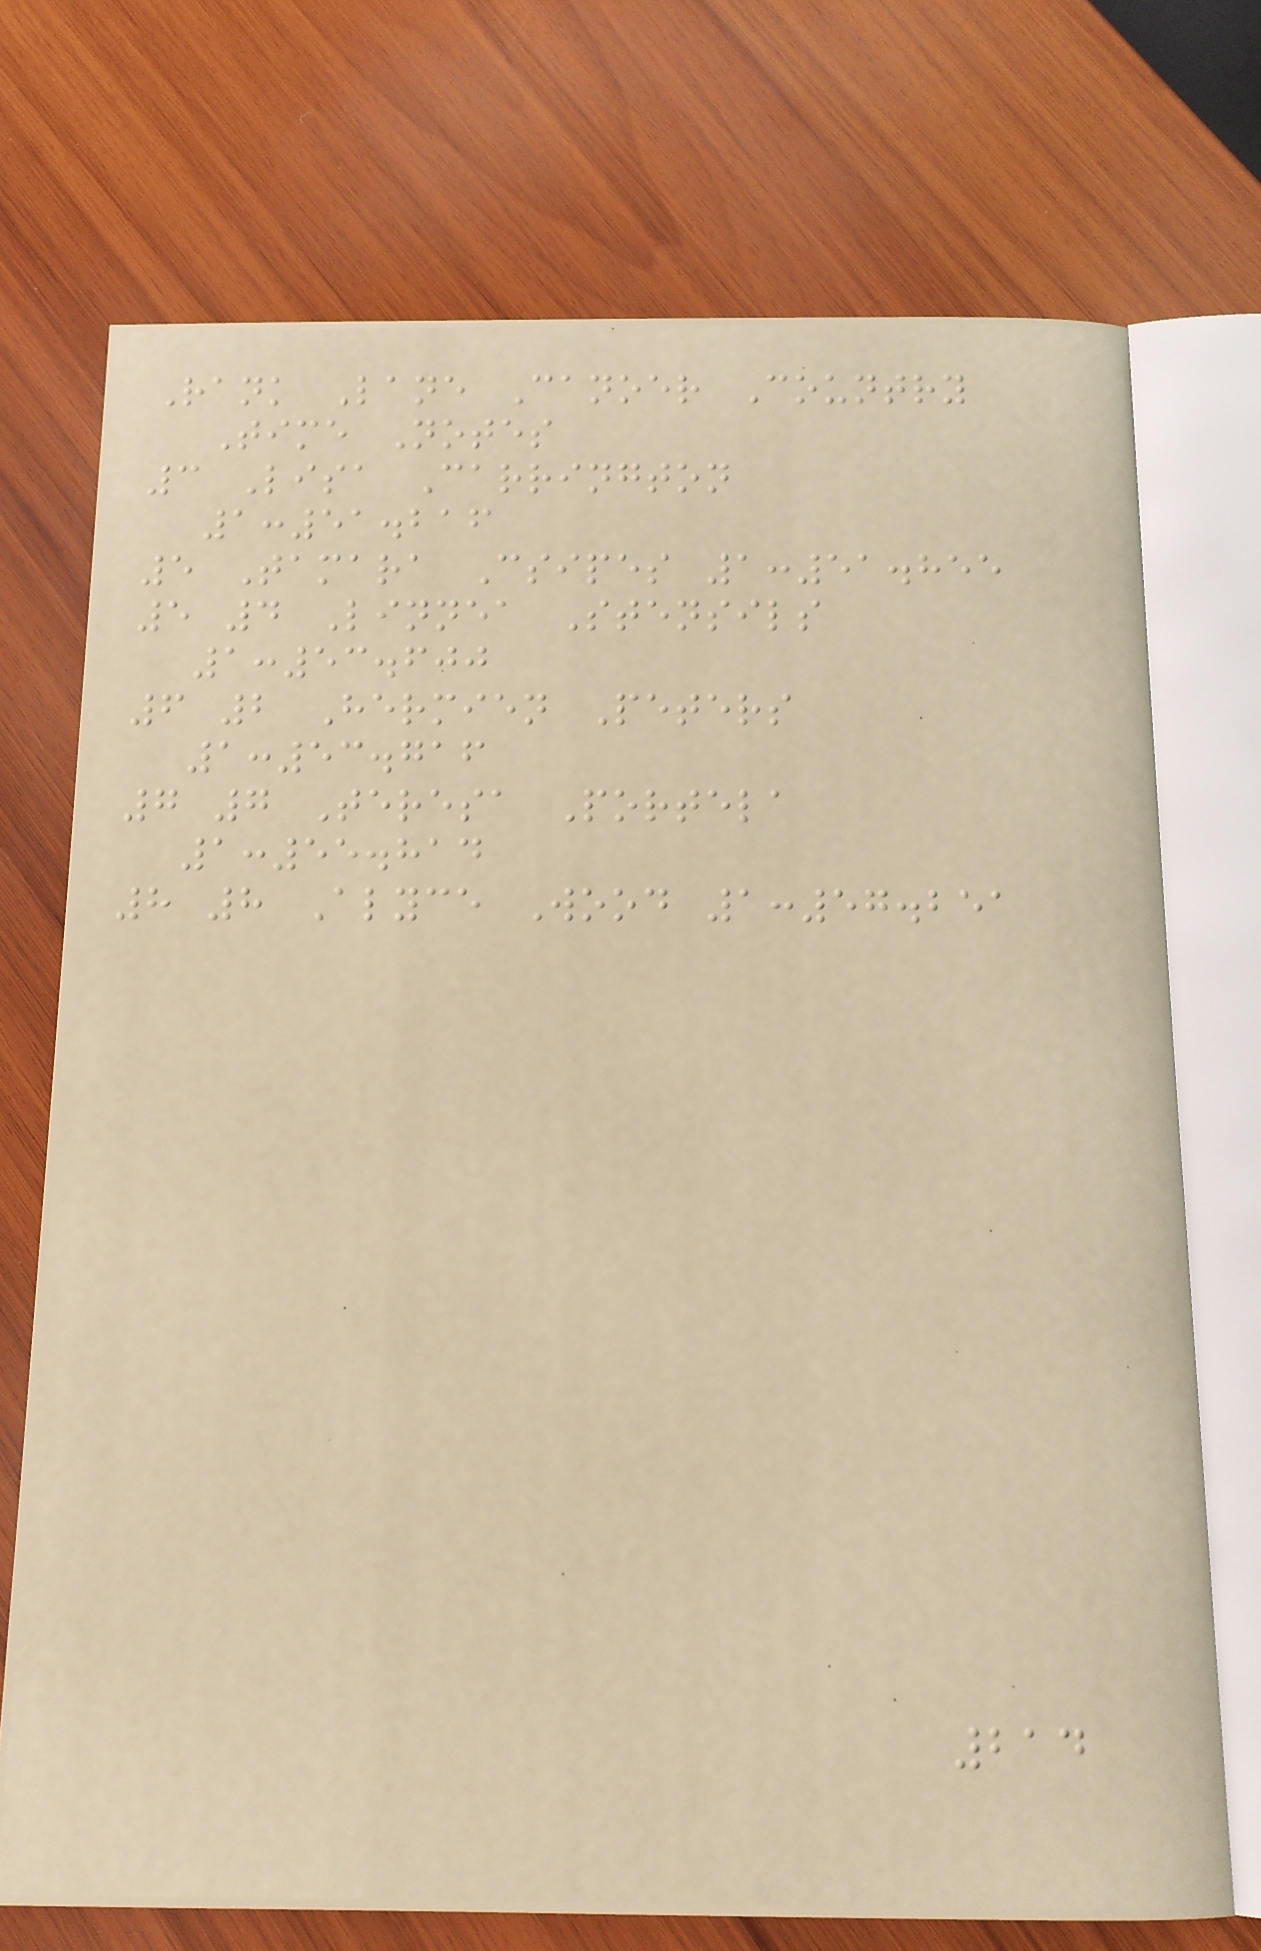Rank Lane Canoer Country
Time Notes
3 Lisa Carrington
1:51.216
5 Tamara Csipes 1:51.855
5 4 Linnea Stensils
1:53.600
6 2 Hermien Peters
1:53.716
7 7 Teresa Portela
1:55.814
8 8 Alyce Wood 1:57.251
214
